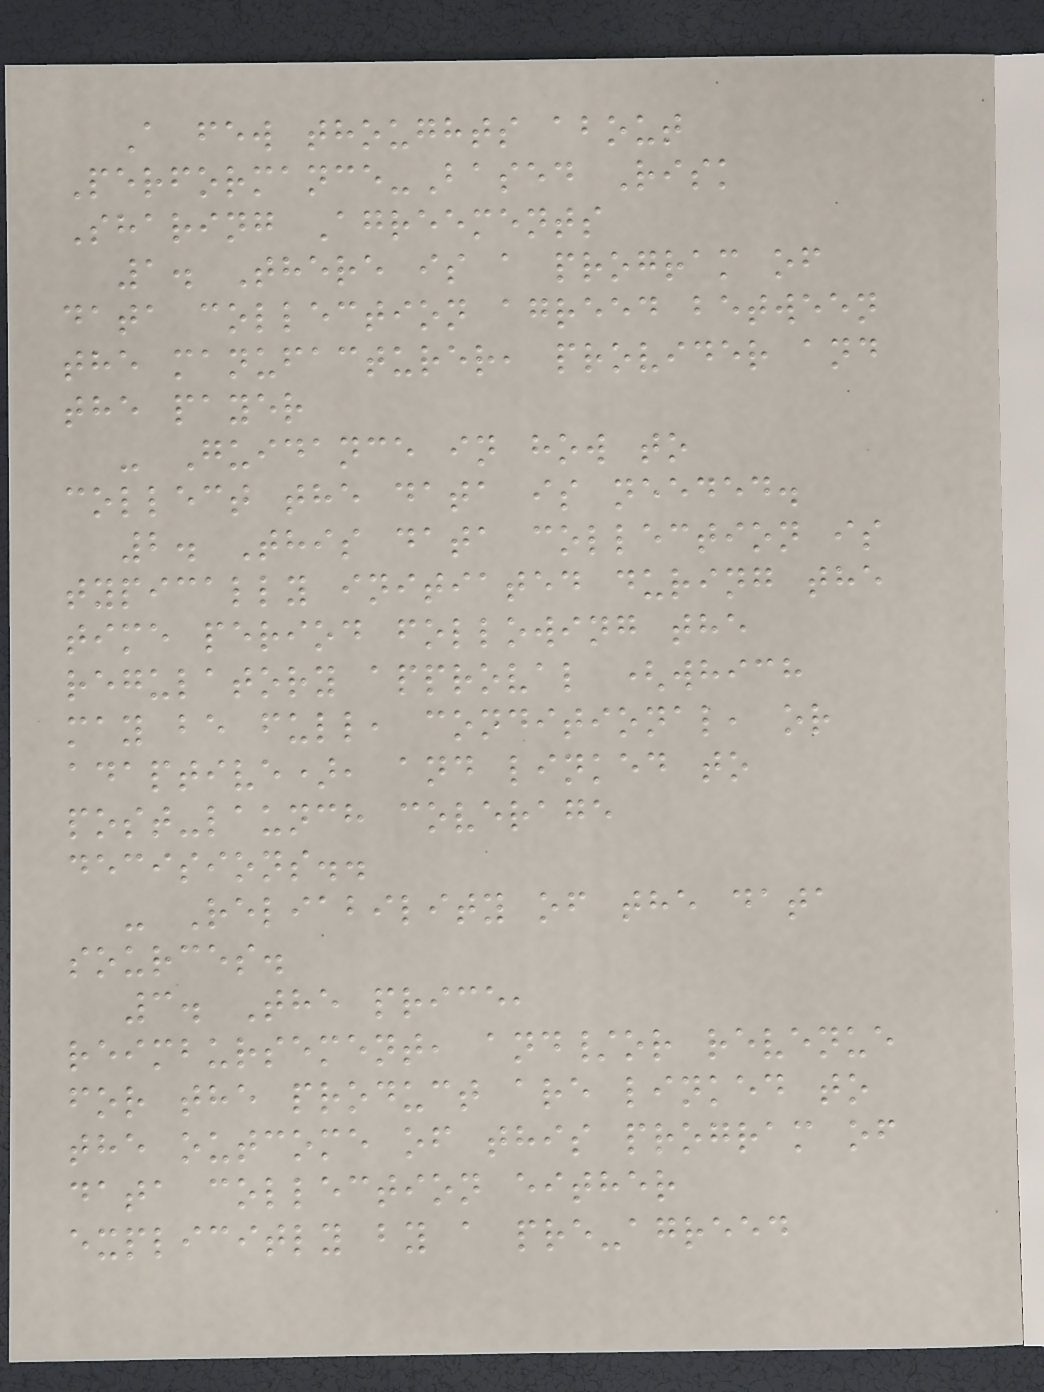A few thoughts about
Performance-Based Risk
Sharing Agreements
1. There is a program of
data collection agreed between
the manufacturer, provider and
the payer
- Guidance in how to
collect the data is needed.
2. This data collection is
typically initiated during the
time period following the
regulatory approval (which
may be full, conditional, or
adaptive), and linked to
post-launch coverage
decisions..
- Reliability of the data
sources.
3. The price,
reimbursement, and/or revenue
for the product are linked to
the outcome of this program of
data collection either
explicitly by a pre-agreed
